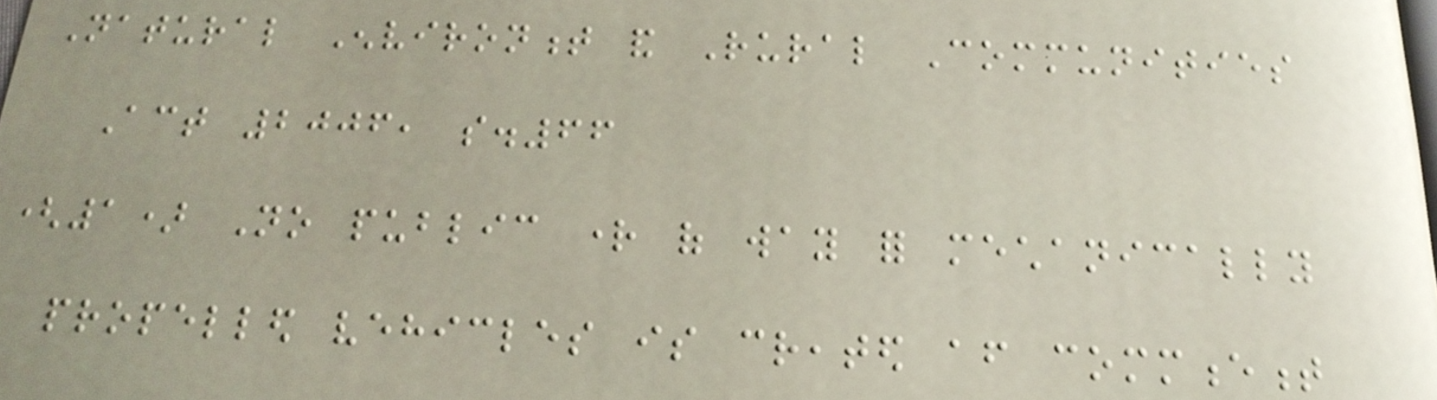Natural Environment and Rural Communities
Act 2006, s.66
(1) No public right of way for mechanically
propelled vehicles is created after commencement
